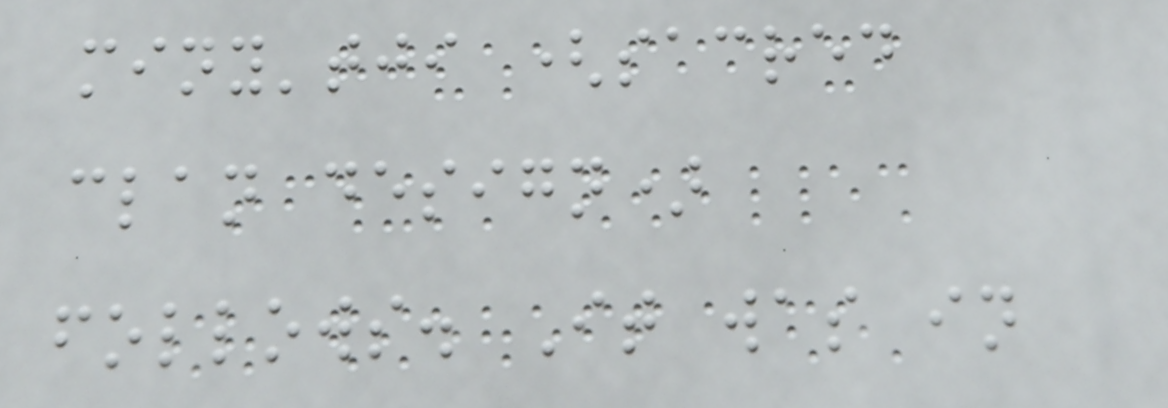miny'tji (sacred
clan design)
follows. It was in
